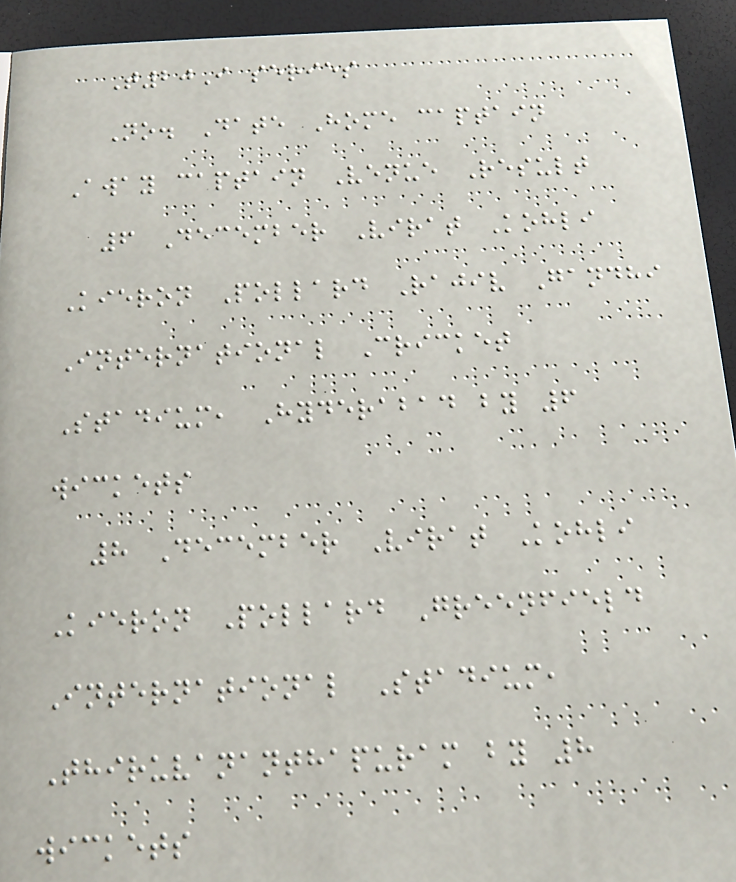T20I series
No. Date Home captain
Away captain Venue Result
6 December Virat Kohli
Kieron Pollard Rajiv Gandhi
International Cricket
Stadium, Hyderabad by 6
wickets
8 December Virat Kohli
Kieron Pollard Greenfield
International Stadium,
Thiruvananthapuram by 8
wickets
